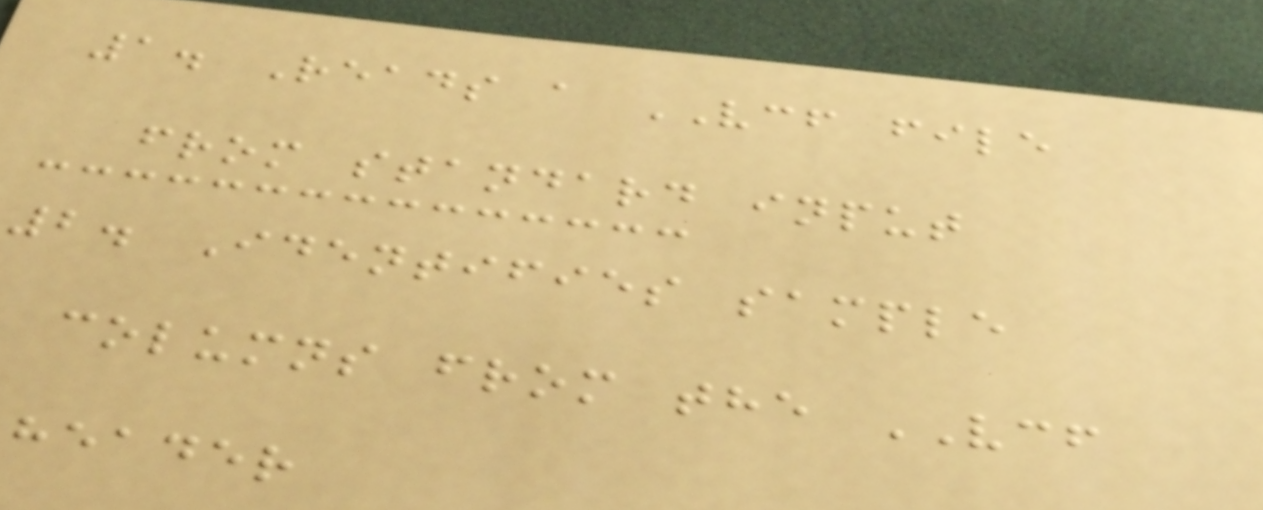1. Reads a VCF file
from standard input
2. Identifies sample
columns from the VCF
header
